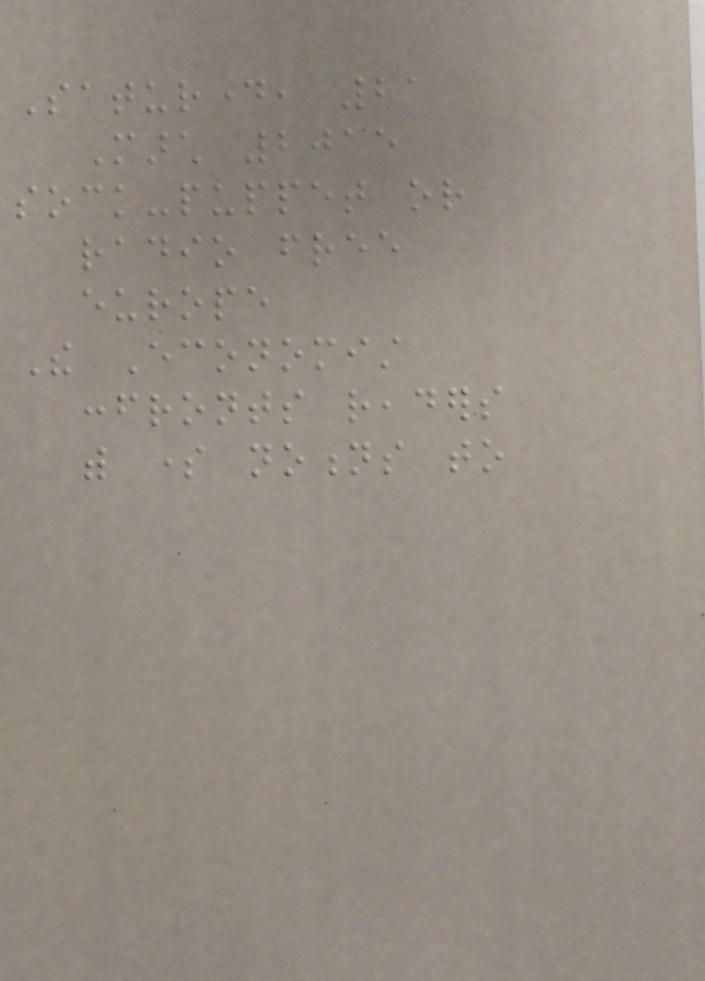Saturday, 21
March 2015
sock-puppet or
radio free
europe
The Economist
confronts readers
with some notions to
